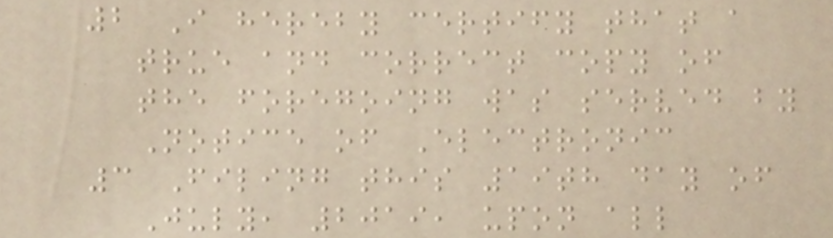2 I hereby certify that a
true and correct copy of
the foregoing was served by
Notice of Electronic
3 Filing this 19th day of
July, 2019, upon all
